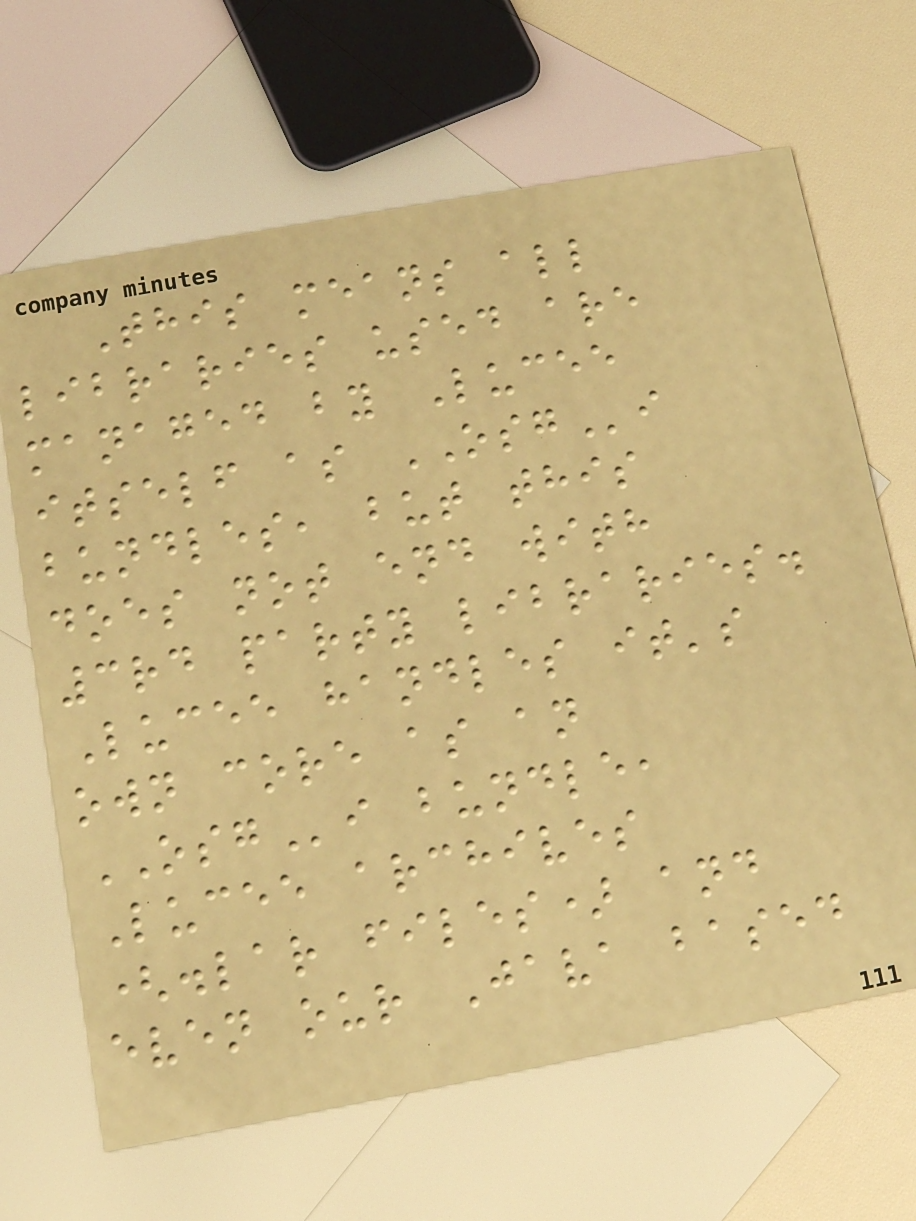This means all
libraries used are
managed by Lucee
itself as OSGi
bundles, but this
does not end with
3rd party libraries.
Lucee handles it's
own core as an
OSGi bundle,
Lucee archives
(.lar files) and
even our Java based
